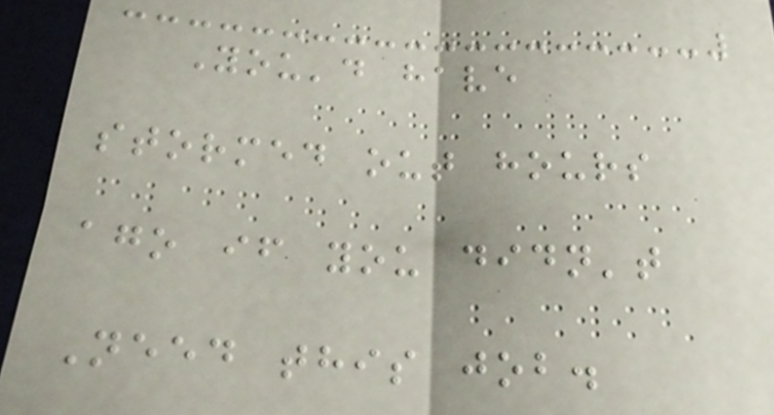You'd have
stormed out hours
ago if you didn't
Need this job.
